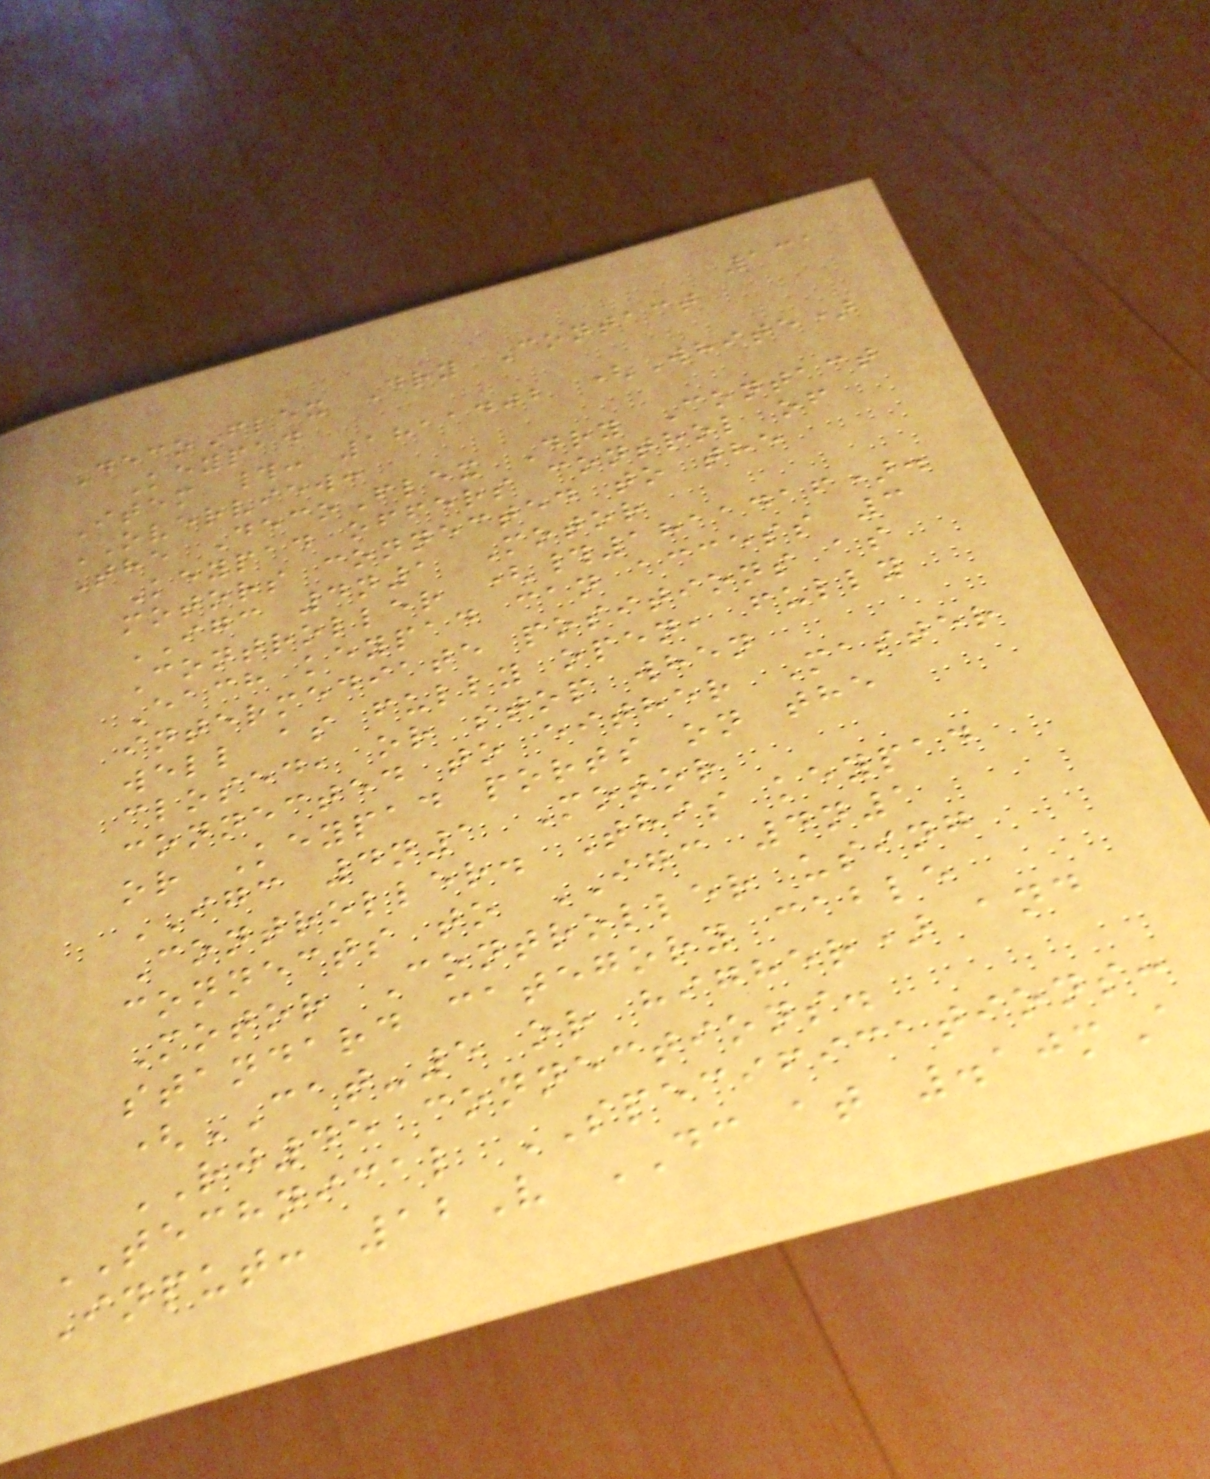131
DecoFlex Dry Contact
Keypad
Item #: 1811402 (White)
OVERVIEW:
The DecoFlex Dry Contact
Keypad offers control of
motors connected to the
IGC 4n1 Motor
Controller (#1811416).
Each keypad can access 3
intermediate positions as
well as fully open, fully
closed, or stop when
connected to either Master
or Keypad ports on the
IGC 4n1 Motor
Controller. This keypad
connects to IGC 4n1
Motor Controller using
standard category cable
(CAT-5 or higher) and
RJ45 connections.
TECHNICAL SPECIFICATIONS:
Input: 12V DC at .10mA
